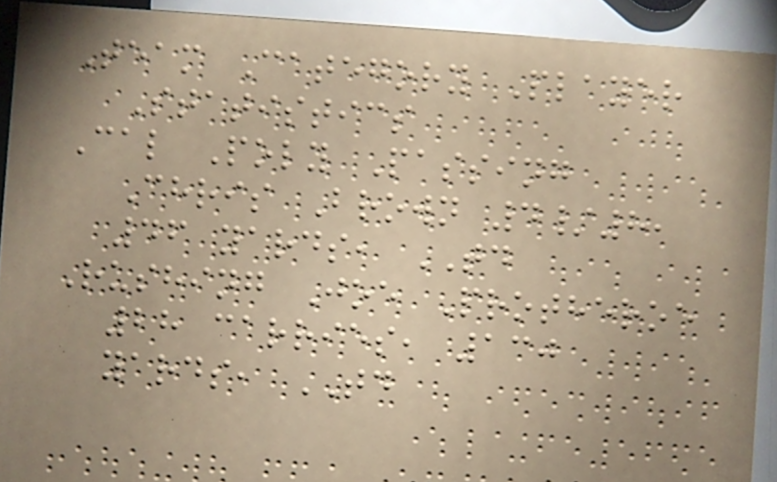Team Category Player
Statistics
Cal Poly Passing
Chris Brown 4/8,
46 yards, TD
Rushing Joe Protheroe
28 carries, 130
yards, TD
